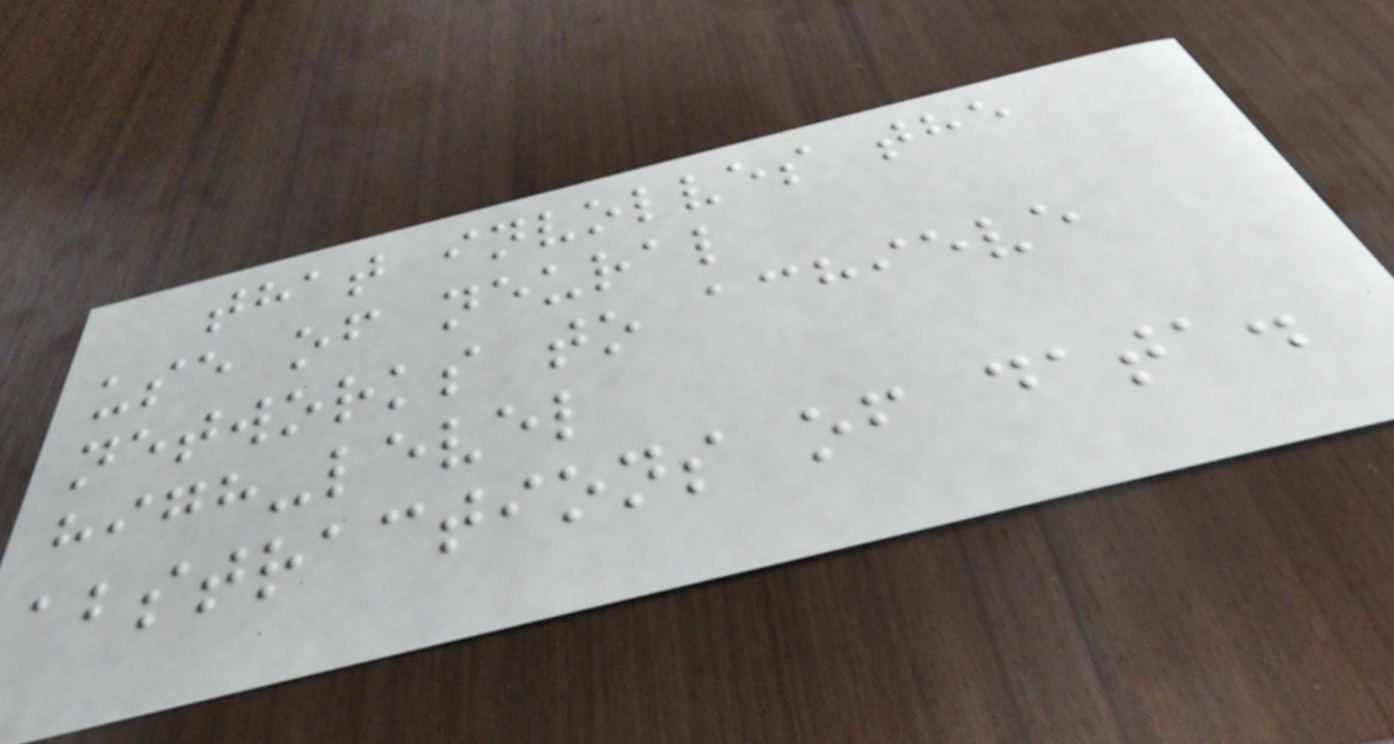that involves the
use of neural
networks to achieve
high-level
abstractions of data.
